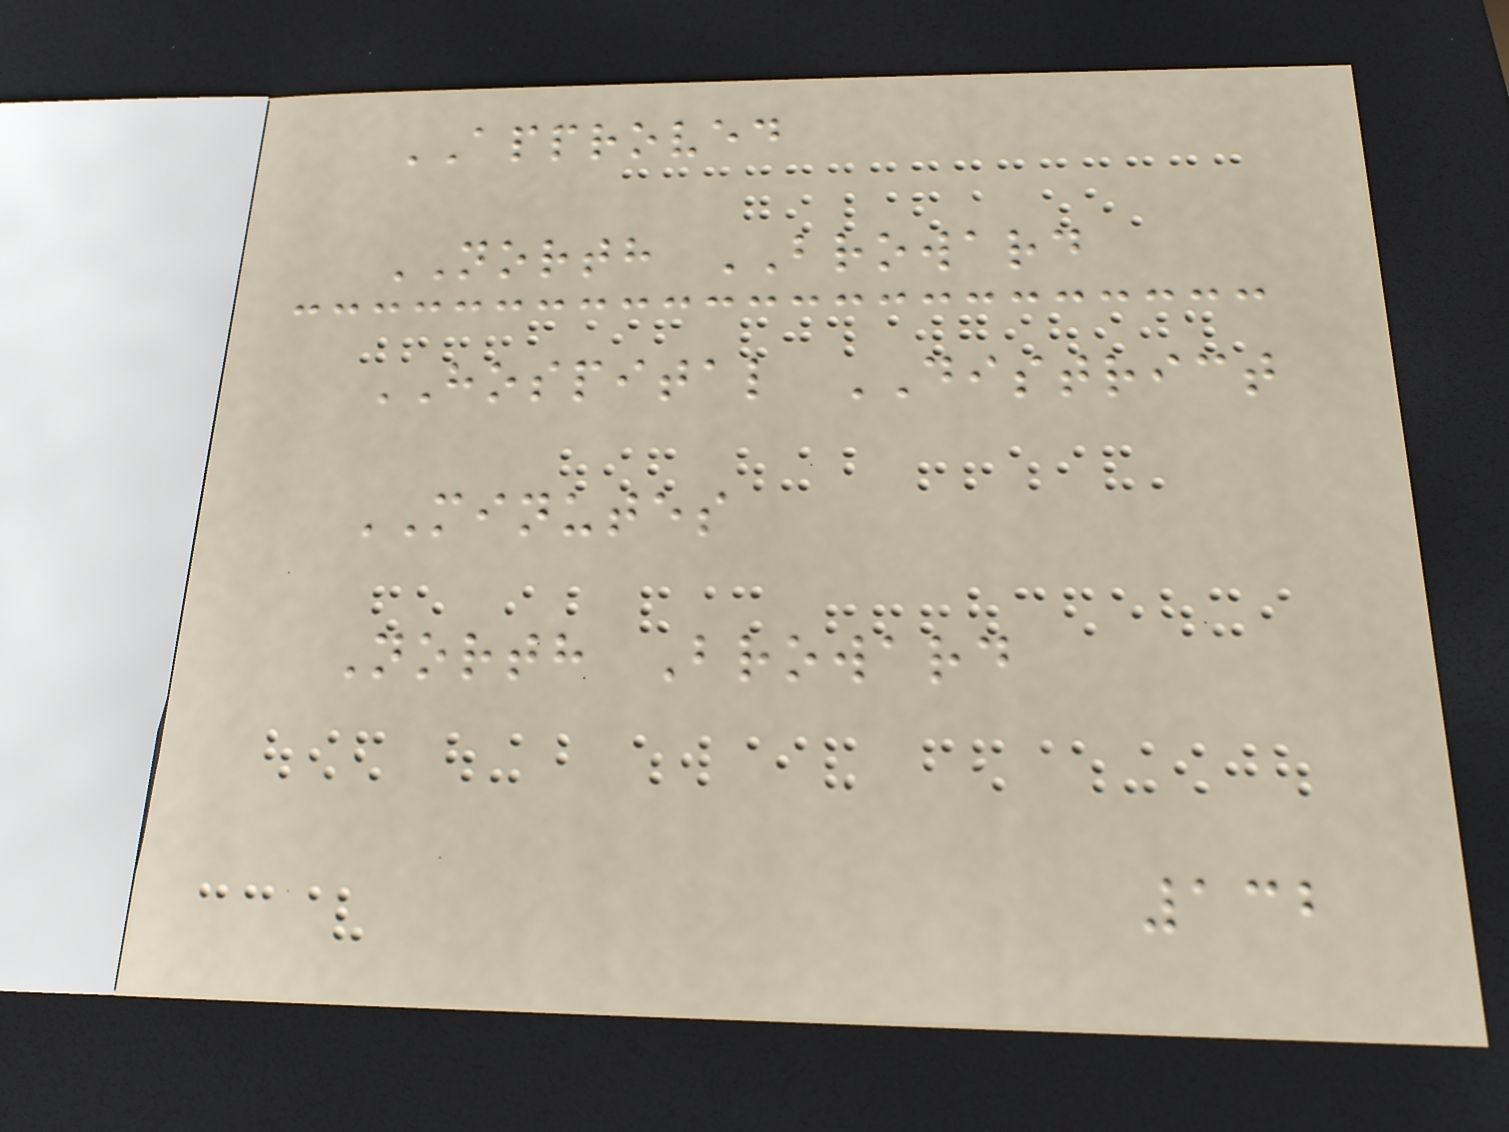APPROVED
NORTH BROWARD
HOSPITAL DISTRICT
MINUTES
North Broward
132
